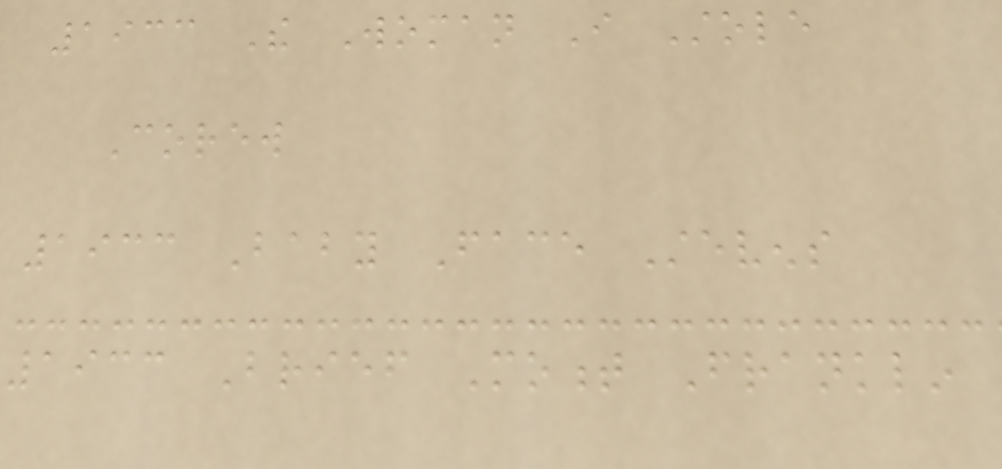1933 The Woman I Stole
Corew
1933 Baby Face Stevens
1933 Brief Moment Franklin
